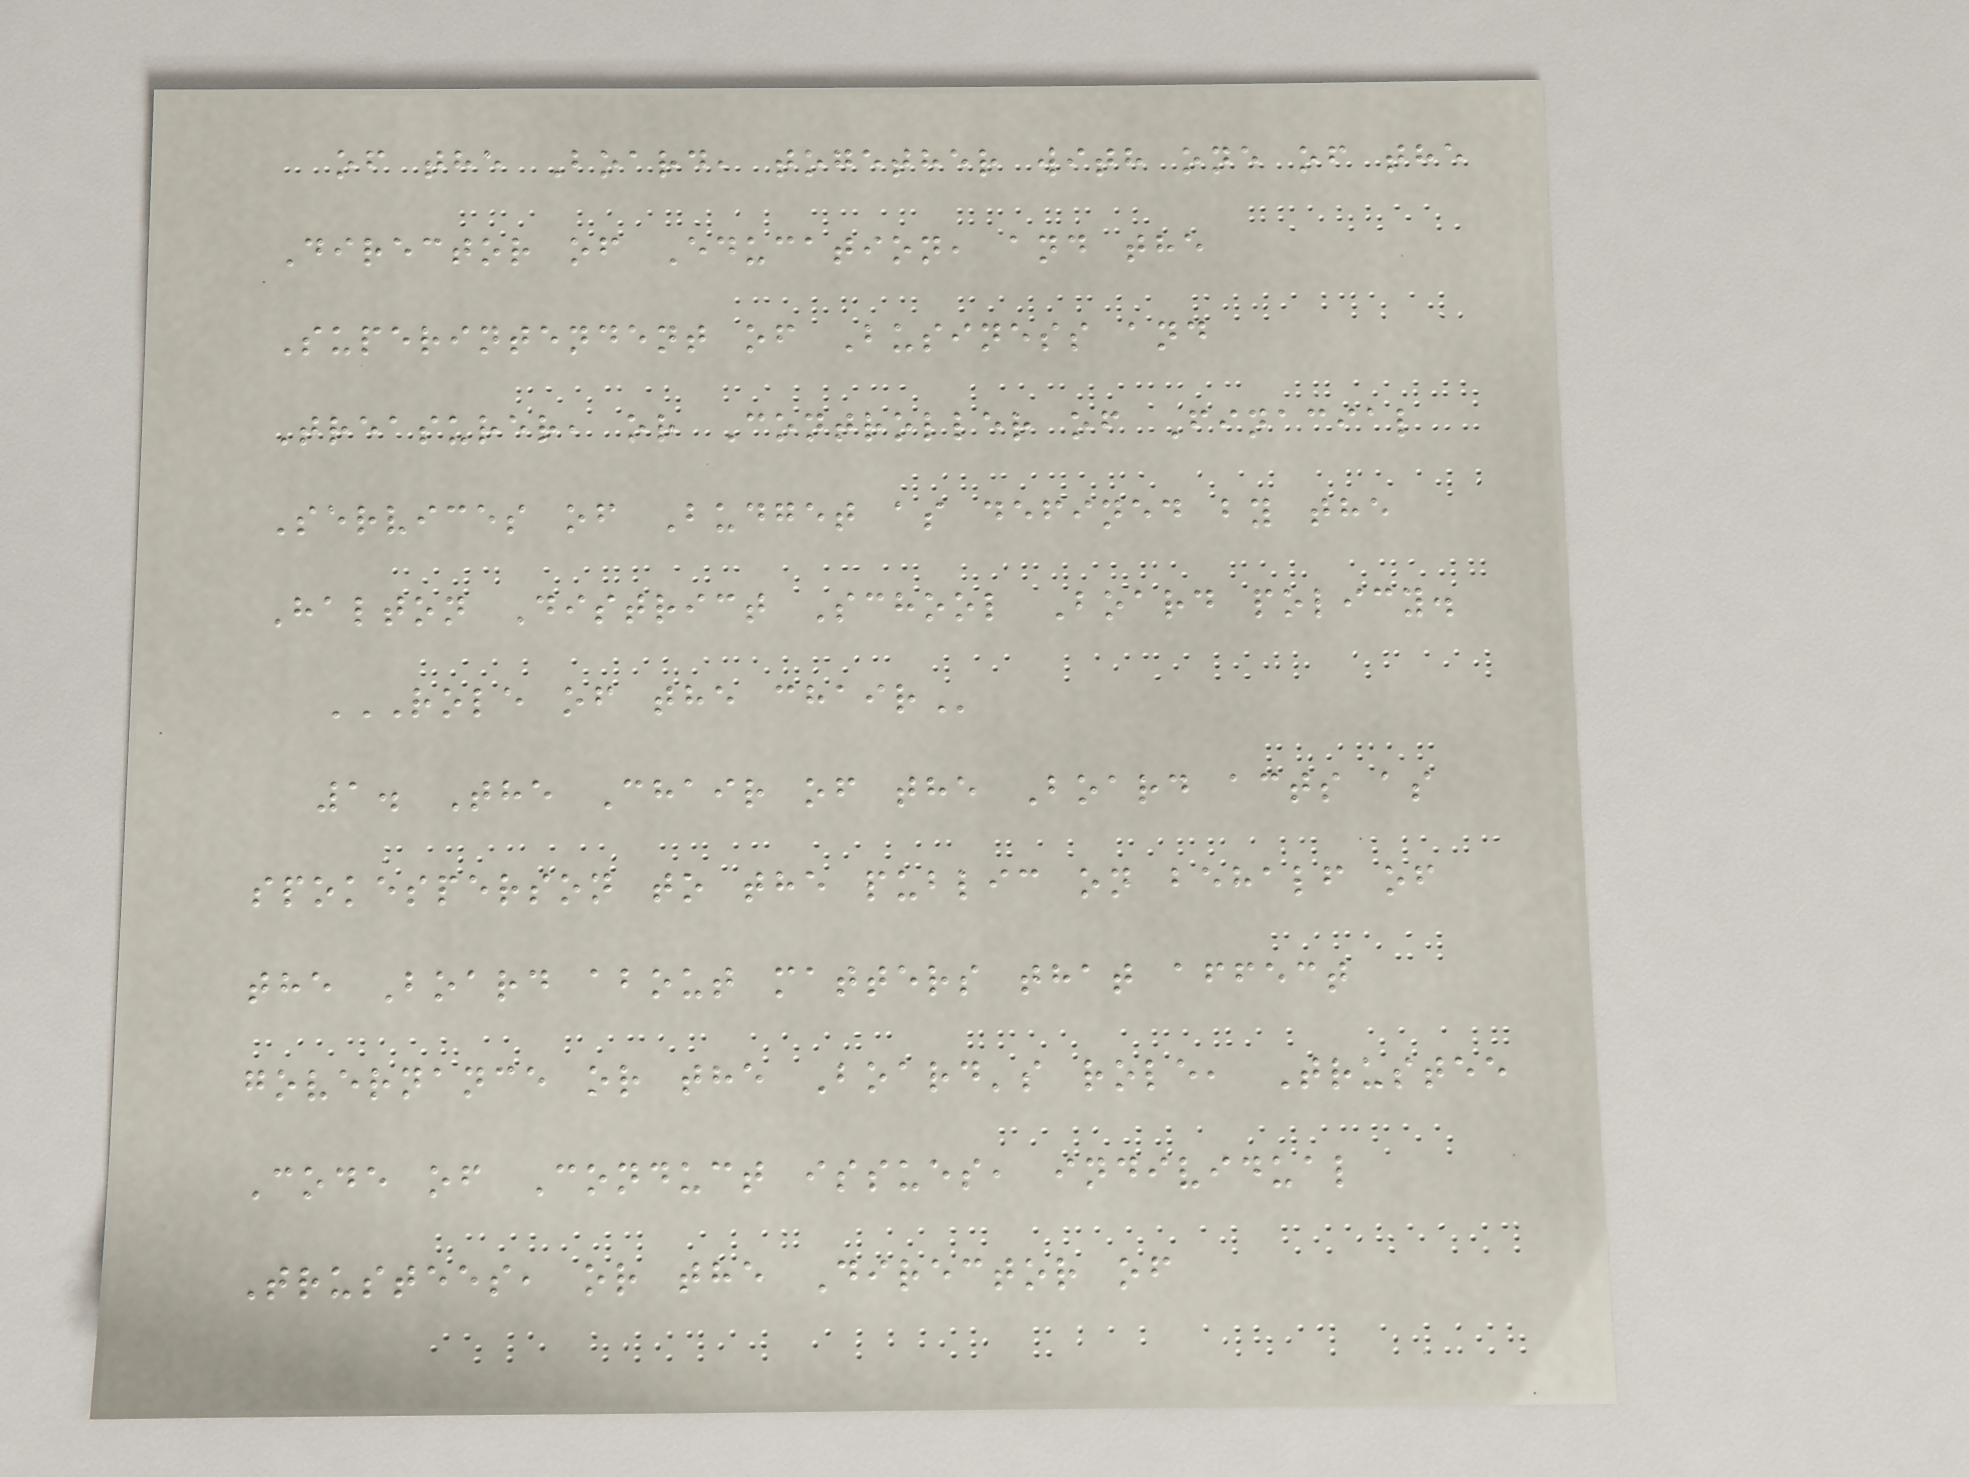of the Board, together with one of the
Director of Education, and the
Superintendent of Business and
Treasurer, or Controller of Finacial
Services of Budget as defined by the
Halton District School Board policy.
ROLE OF THE CHAIR
1. The Chair of the Board acts as
spokesperson to the public on behalf of
the Board about matters that affect
governance or the Board's role, Trustee
Code of Conduct issues, individual
Trustees, or the Director of
